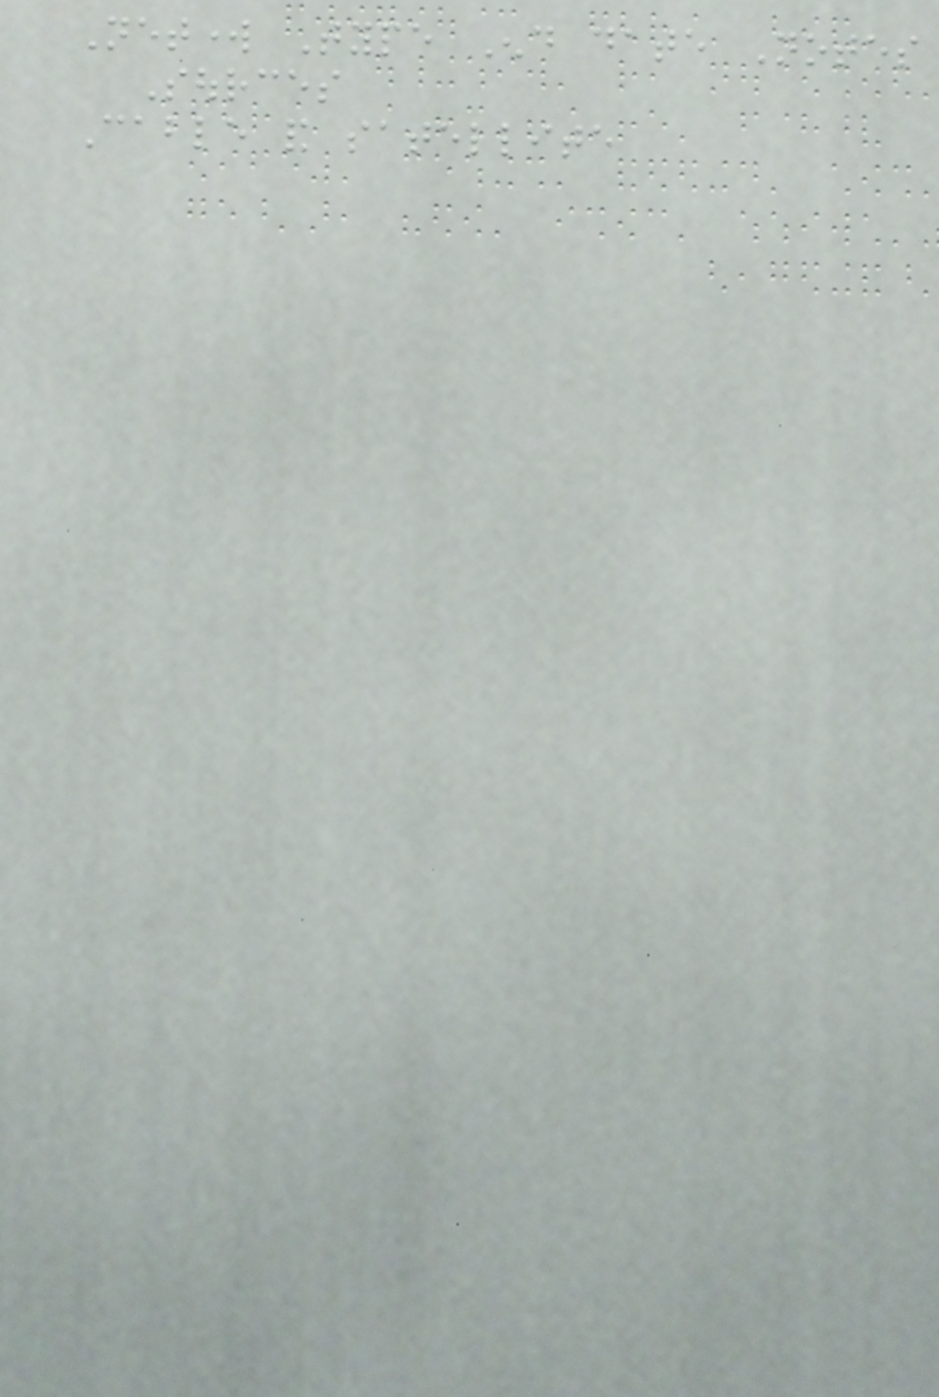Network Type End date Notes
Sources
Cable and satellite
